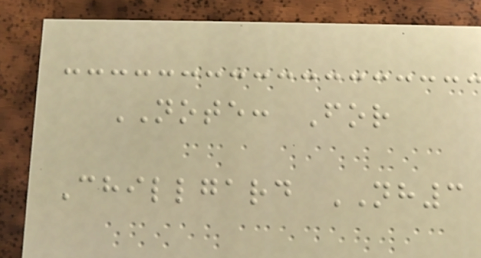NOTE: For
Chillgard NH3
